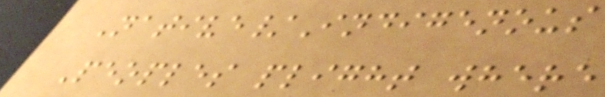Native/Indigenous
Peoples plight where
